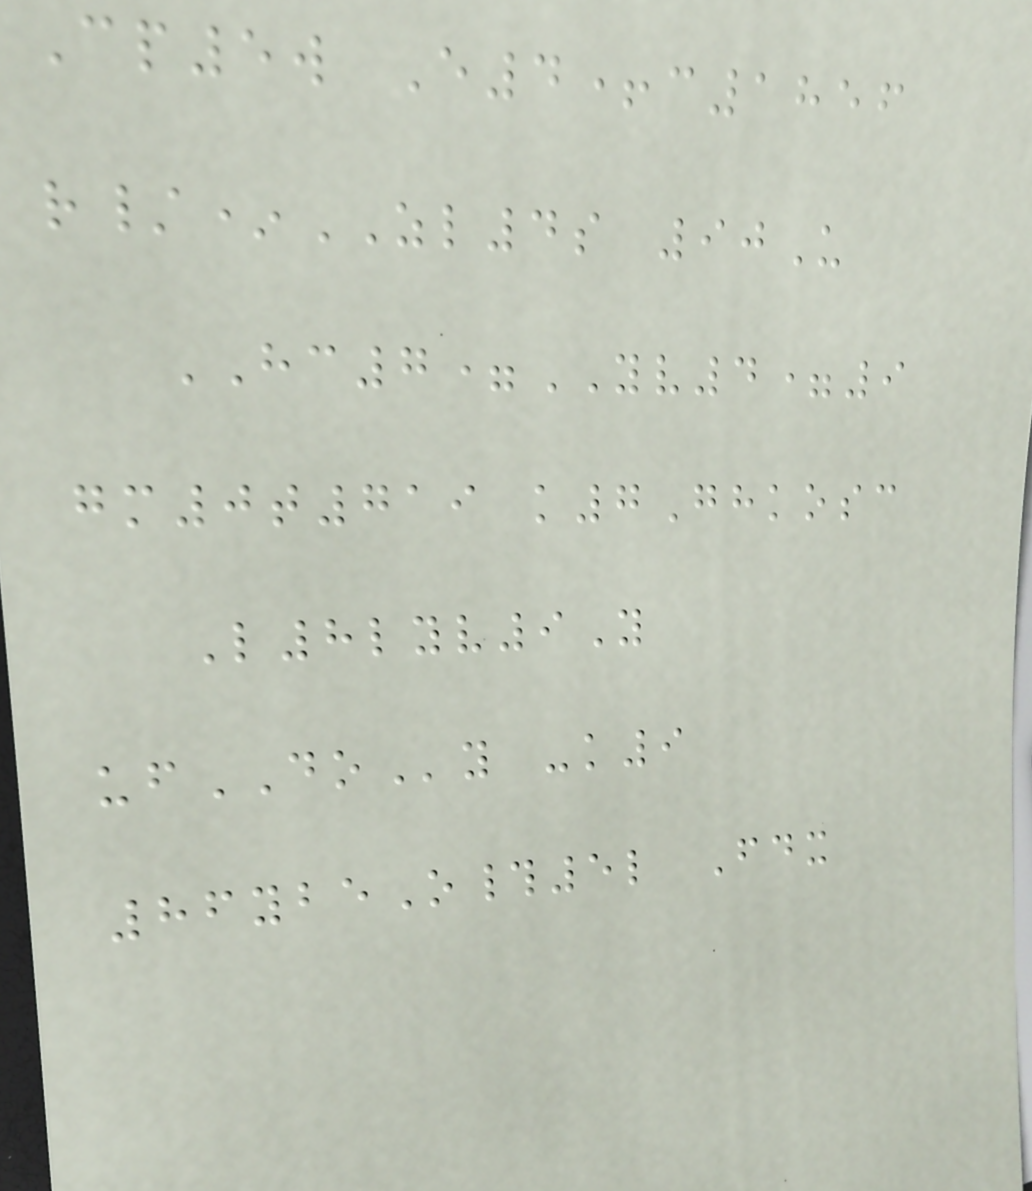Cp5w E4+c1856
r/*ZL4s 90U
HC7=YV4=9
gm0t719 k7Ghkosc
L8lyv9Y
ufDOy -k9
86ybeO#5l Fdx
